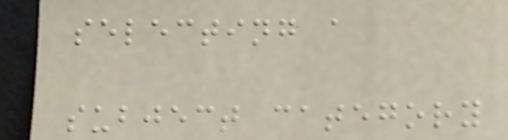selecting a
subject category
